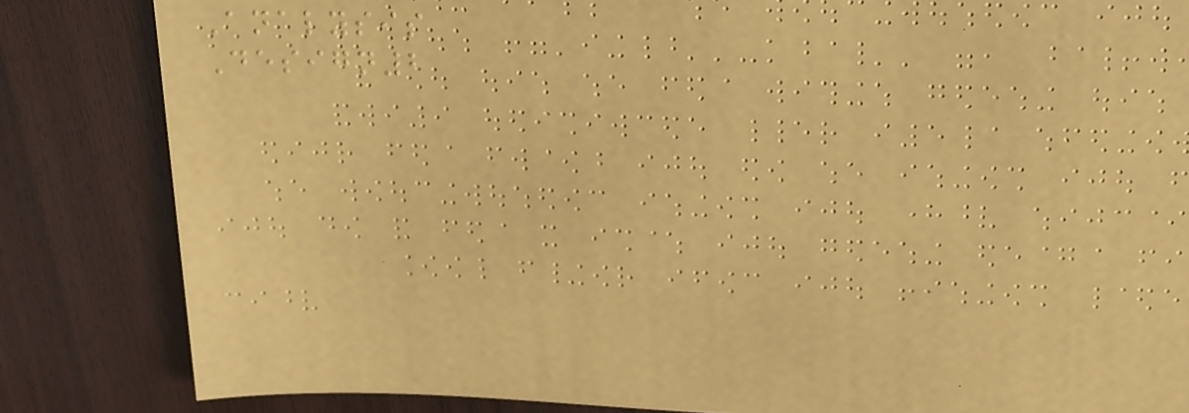Analysis
Design2
